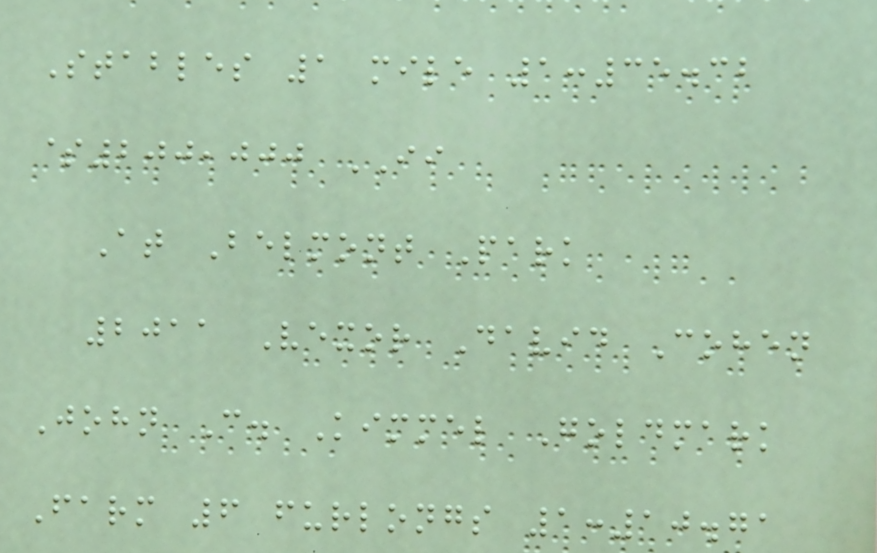Stables 1 mile 1:35.32
$200,000 II
At Belmont Park
2011 Vexor David Cohen
John C. Kimmel Goldmark
Farm 6 furlongs 1:10.71
